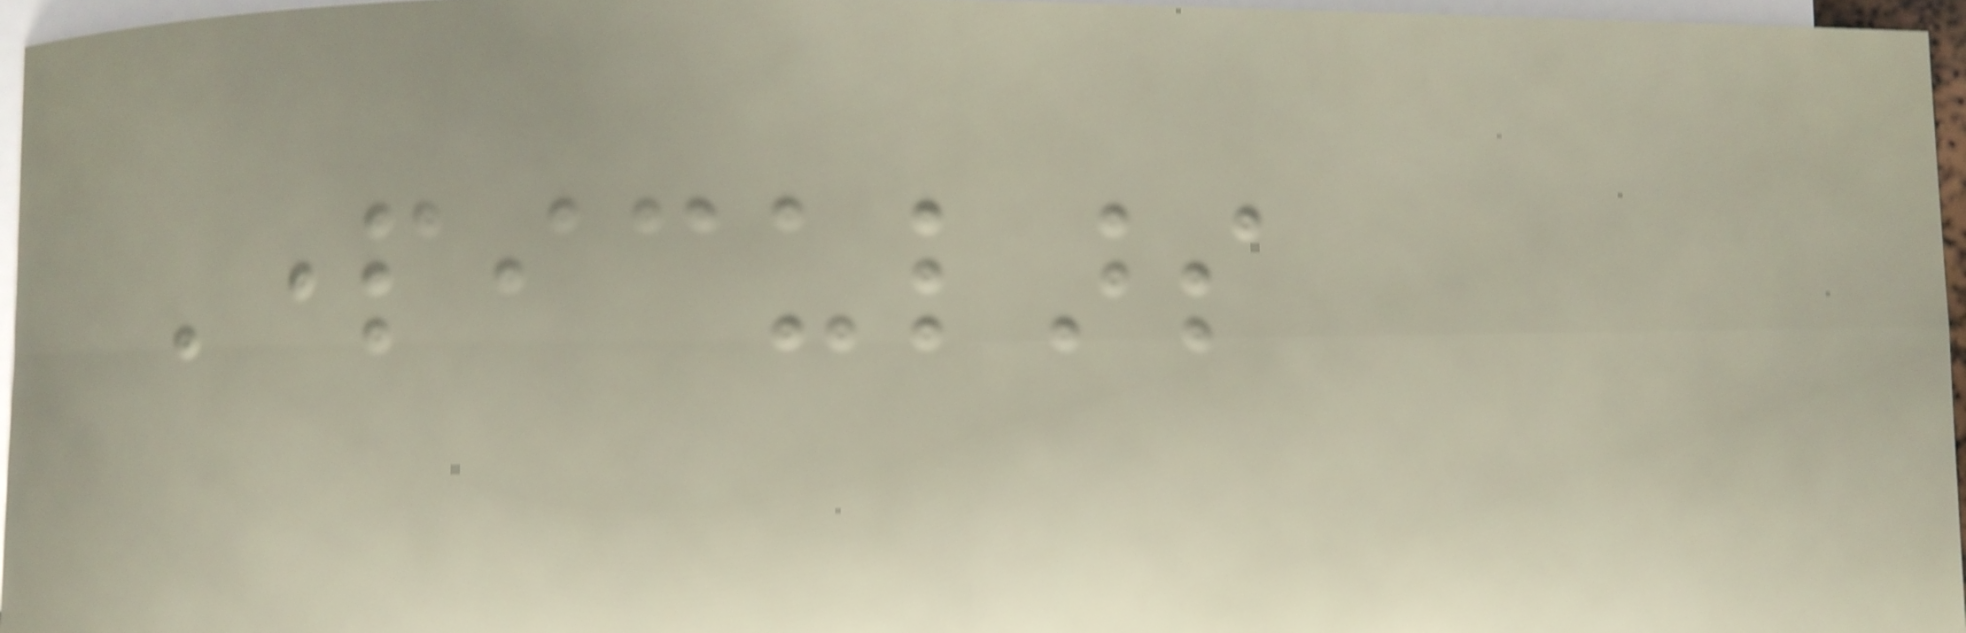Particulars
